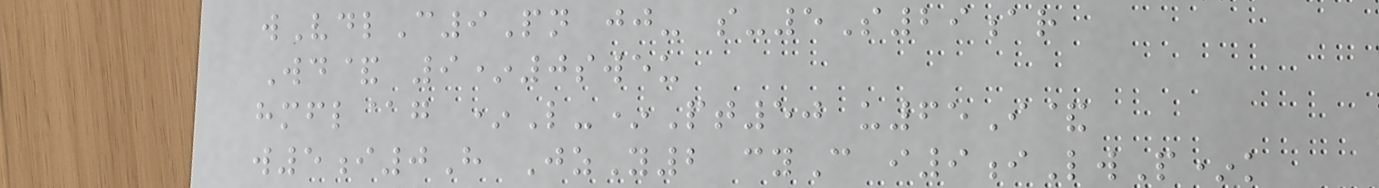wVdlC9Pn jj- s-5S29ar
Wd& 9*0sweu
hmfl@g *L-*Pt50 u65I&
w5i0H JzY2 cyC i9iLwP*k
